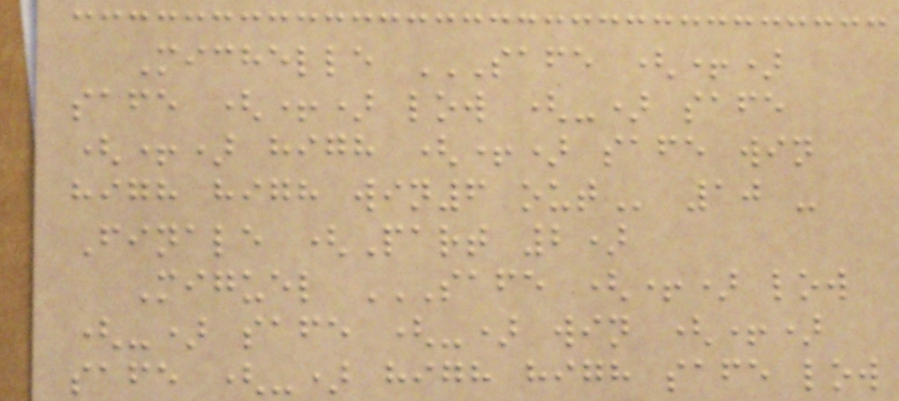Michelle SAFE (+)
SAFE (+) LOW (-) SAFE
(+) HIGH (+) SAFE WIN
HIGH HIGH WIN6 OUT 10 -
Finale (Part 2)
Miguel SAFE (+) LOW
(-) SAFE (-) WIN (+)
SAFE (-) HIGH HIGH SAFE LOW
